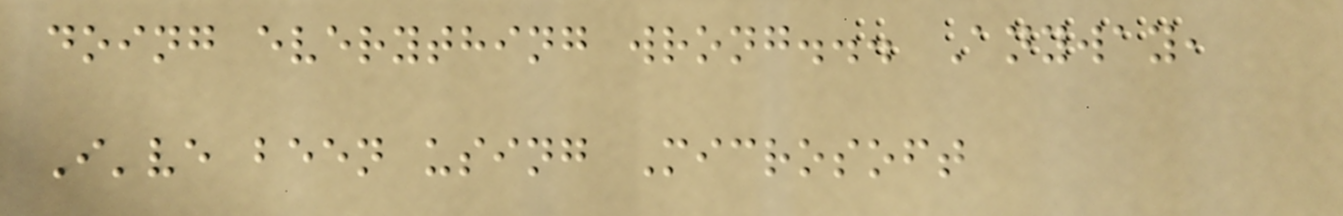doing everything wrong... Anyway,
I've been using Microsoft
